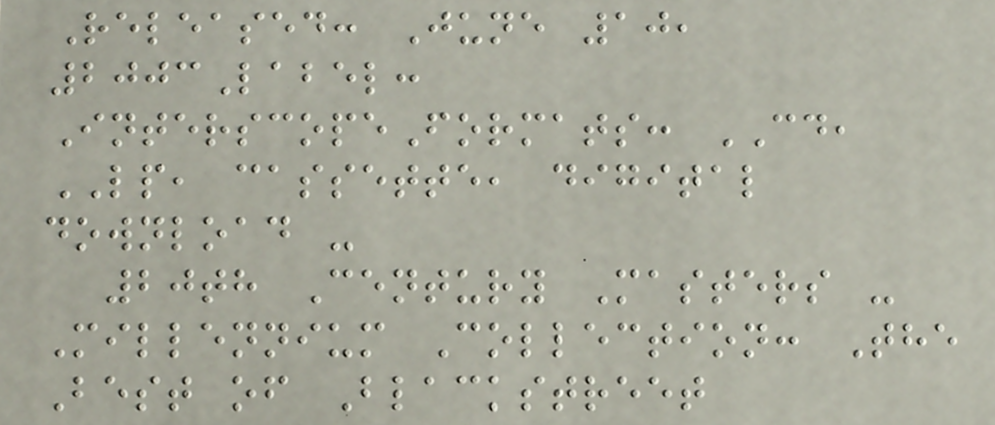Released: June 10,
2003Label:
InterscopeFormats: CD,
LP, cassette, digital
download -
20th Century Masters -
Millennium Collection: The
Best of Blackstreet
